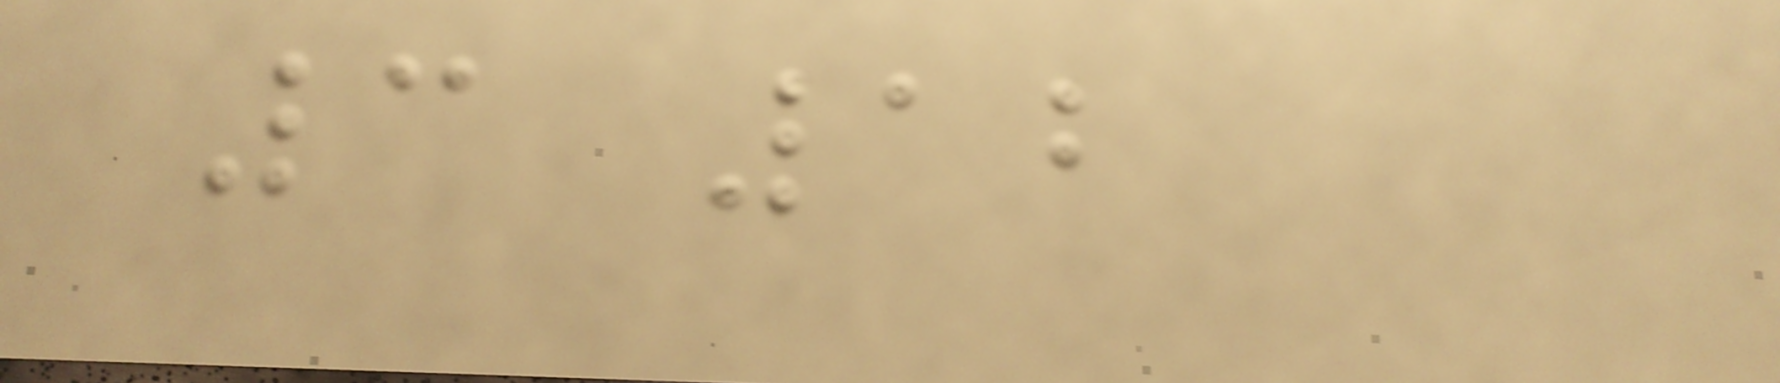3 12
